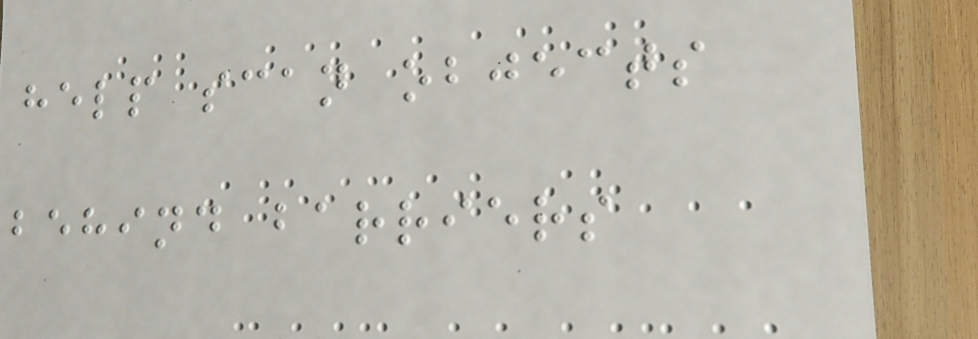help scan objects
behind barriers
